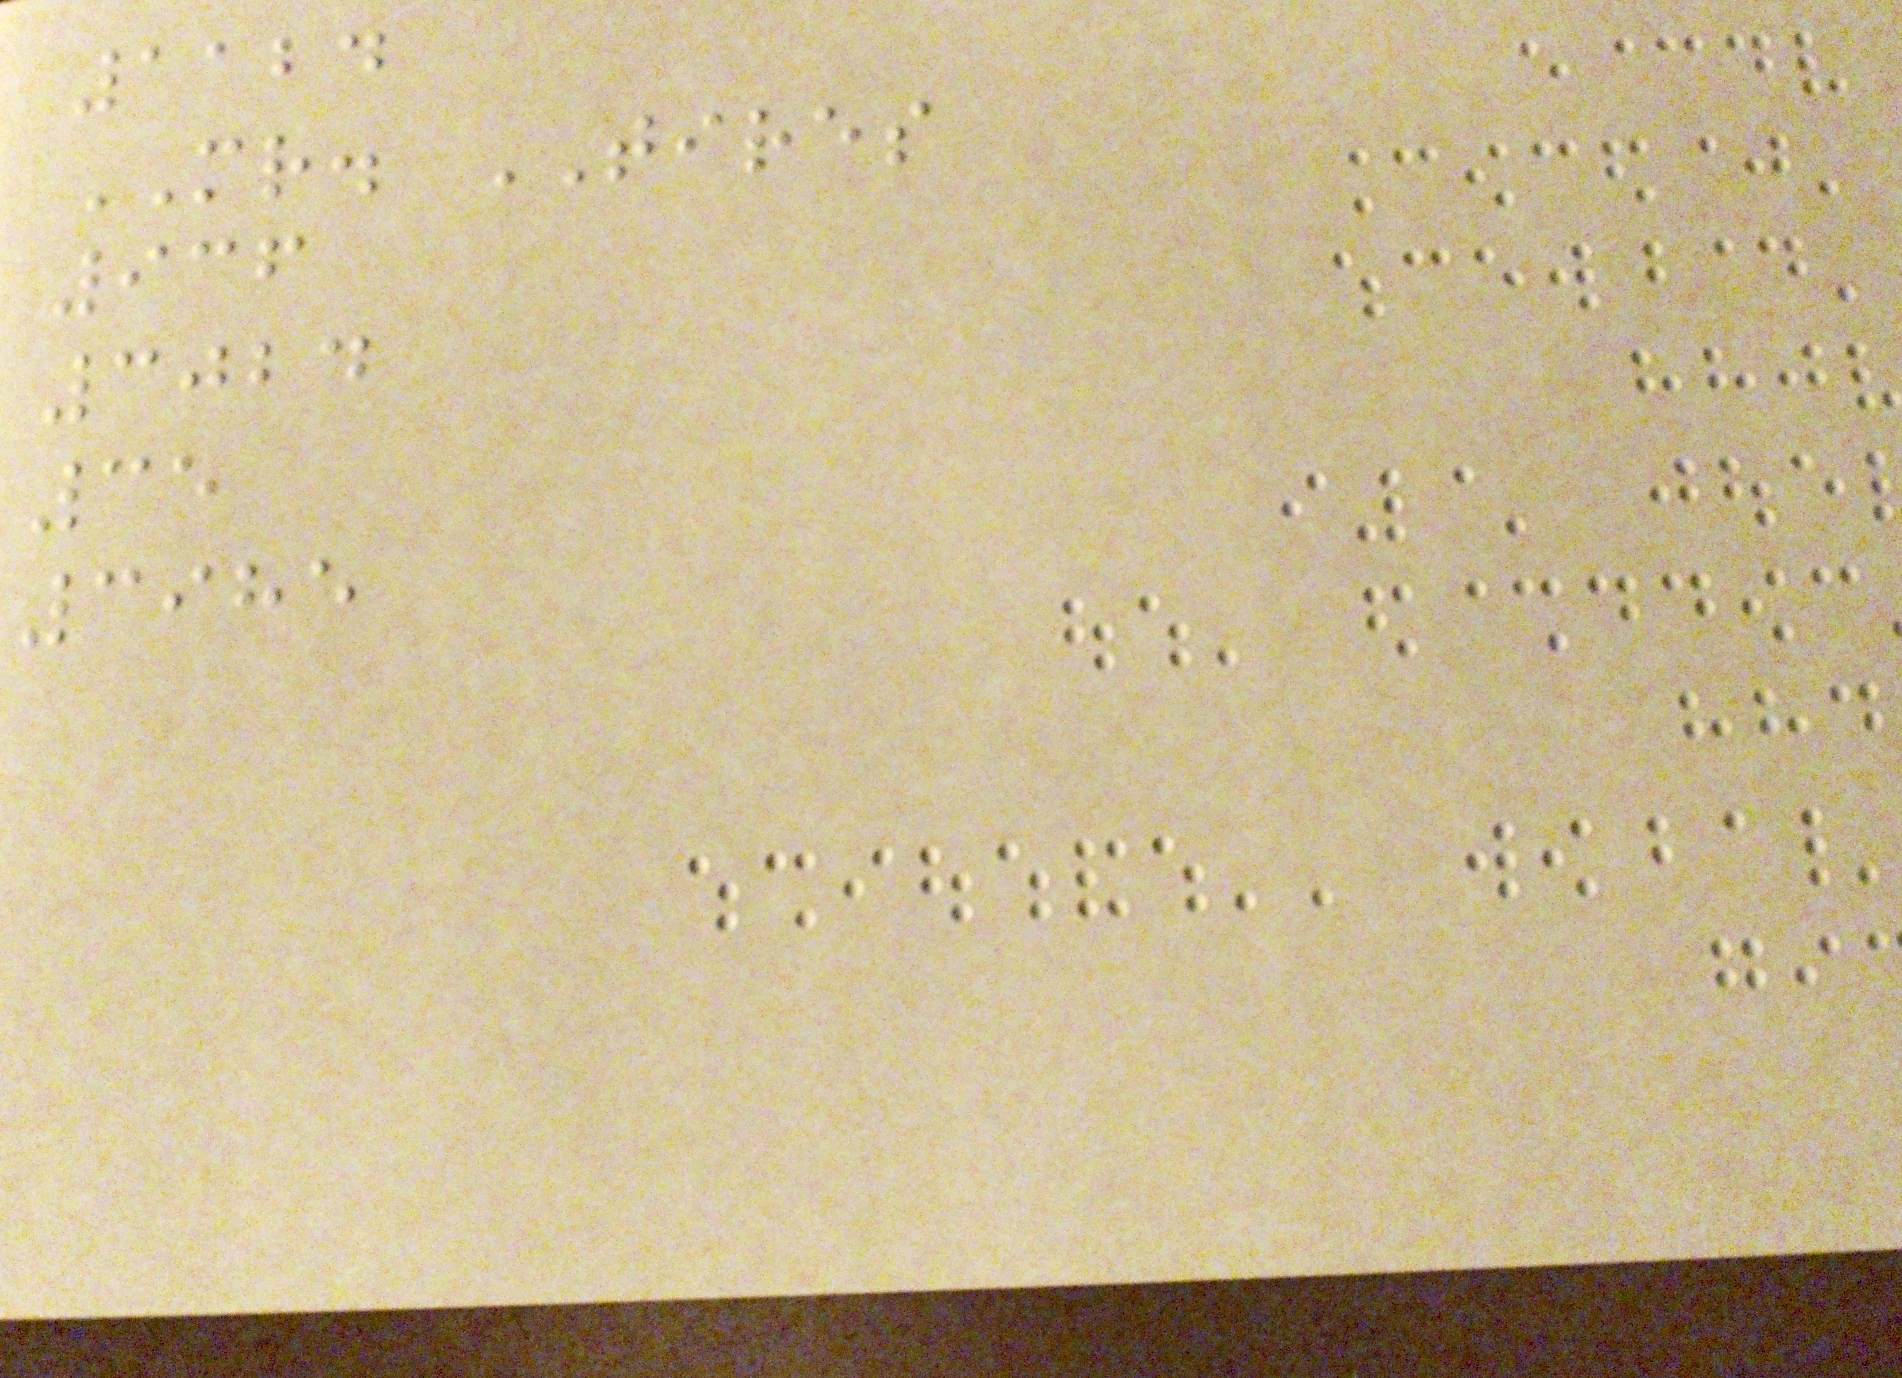1124
MR. TIRES
936
3024
35
3985
